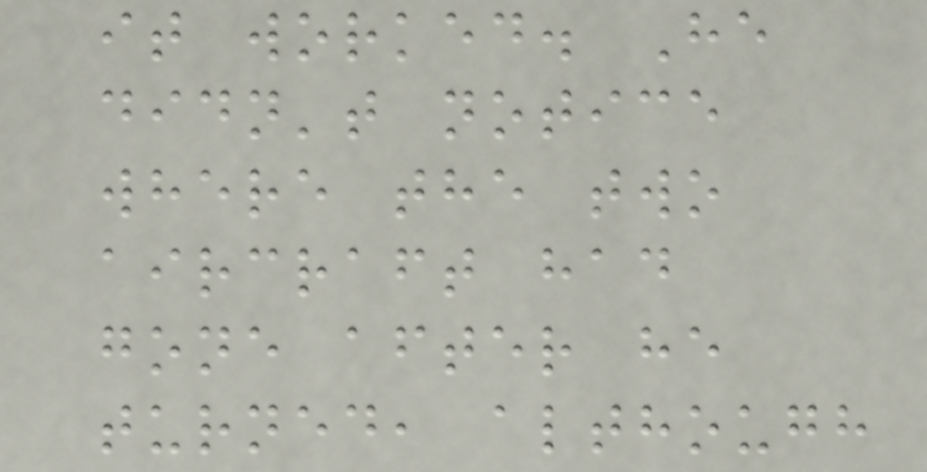it worked. He
didn't notice
where the two
aircraft had
gone after he
turned, although
